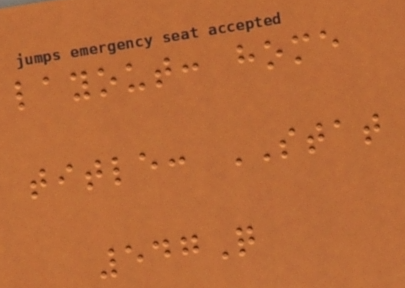layout: home
title: STAT
547Q
